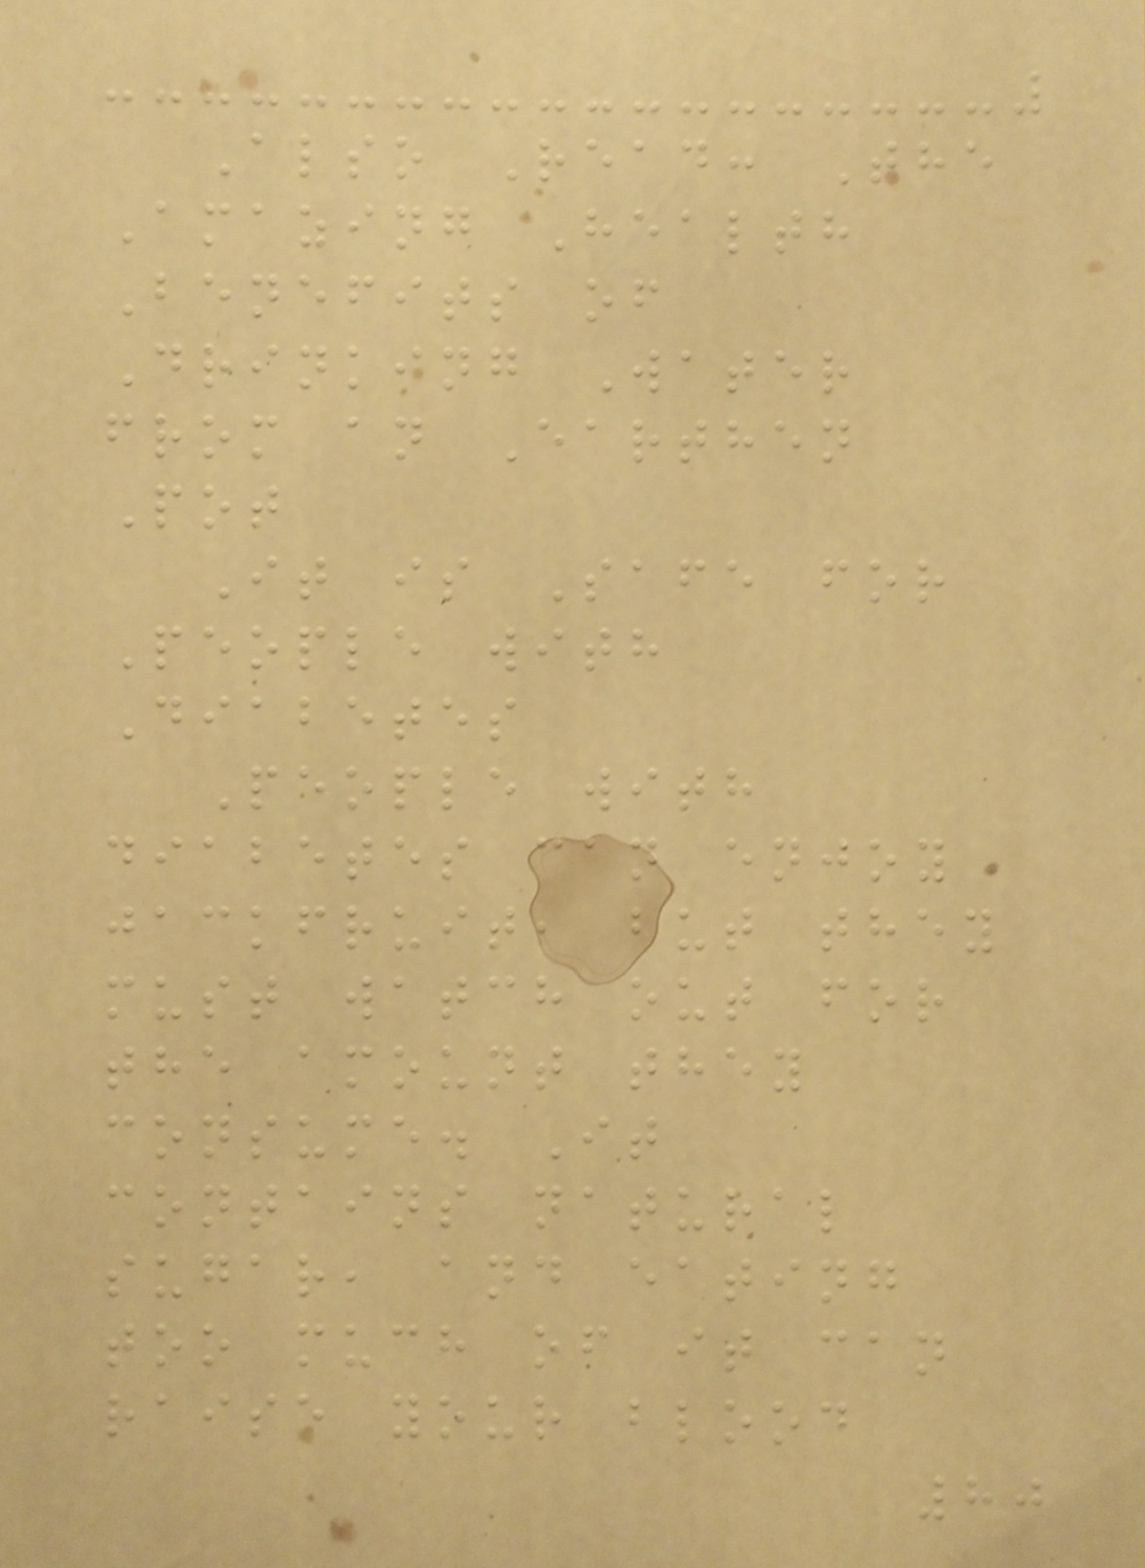Also Read: The
Amazing Health
Benefits of
Drinking Water
from an Earthen
Pot
It is Safe for
People with
Diabetes
People with
diabetes can enjoy
jackfruit, but they
must watch out for
the amount they
consume. It
contains natural
sugar, and eating
too much of it can
raise your blood
80
